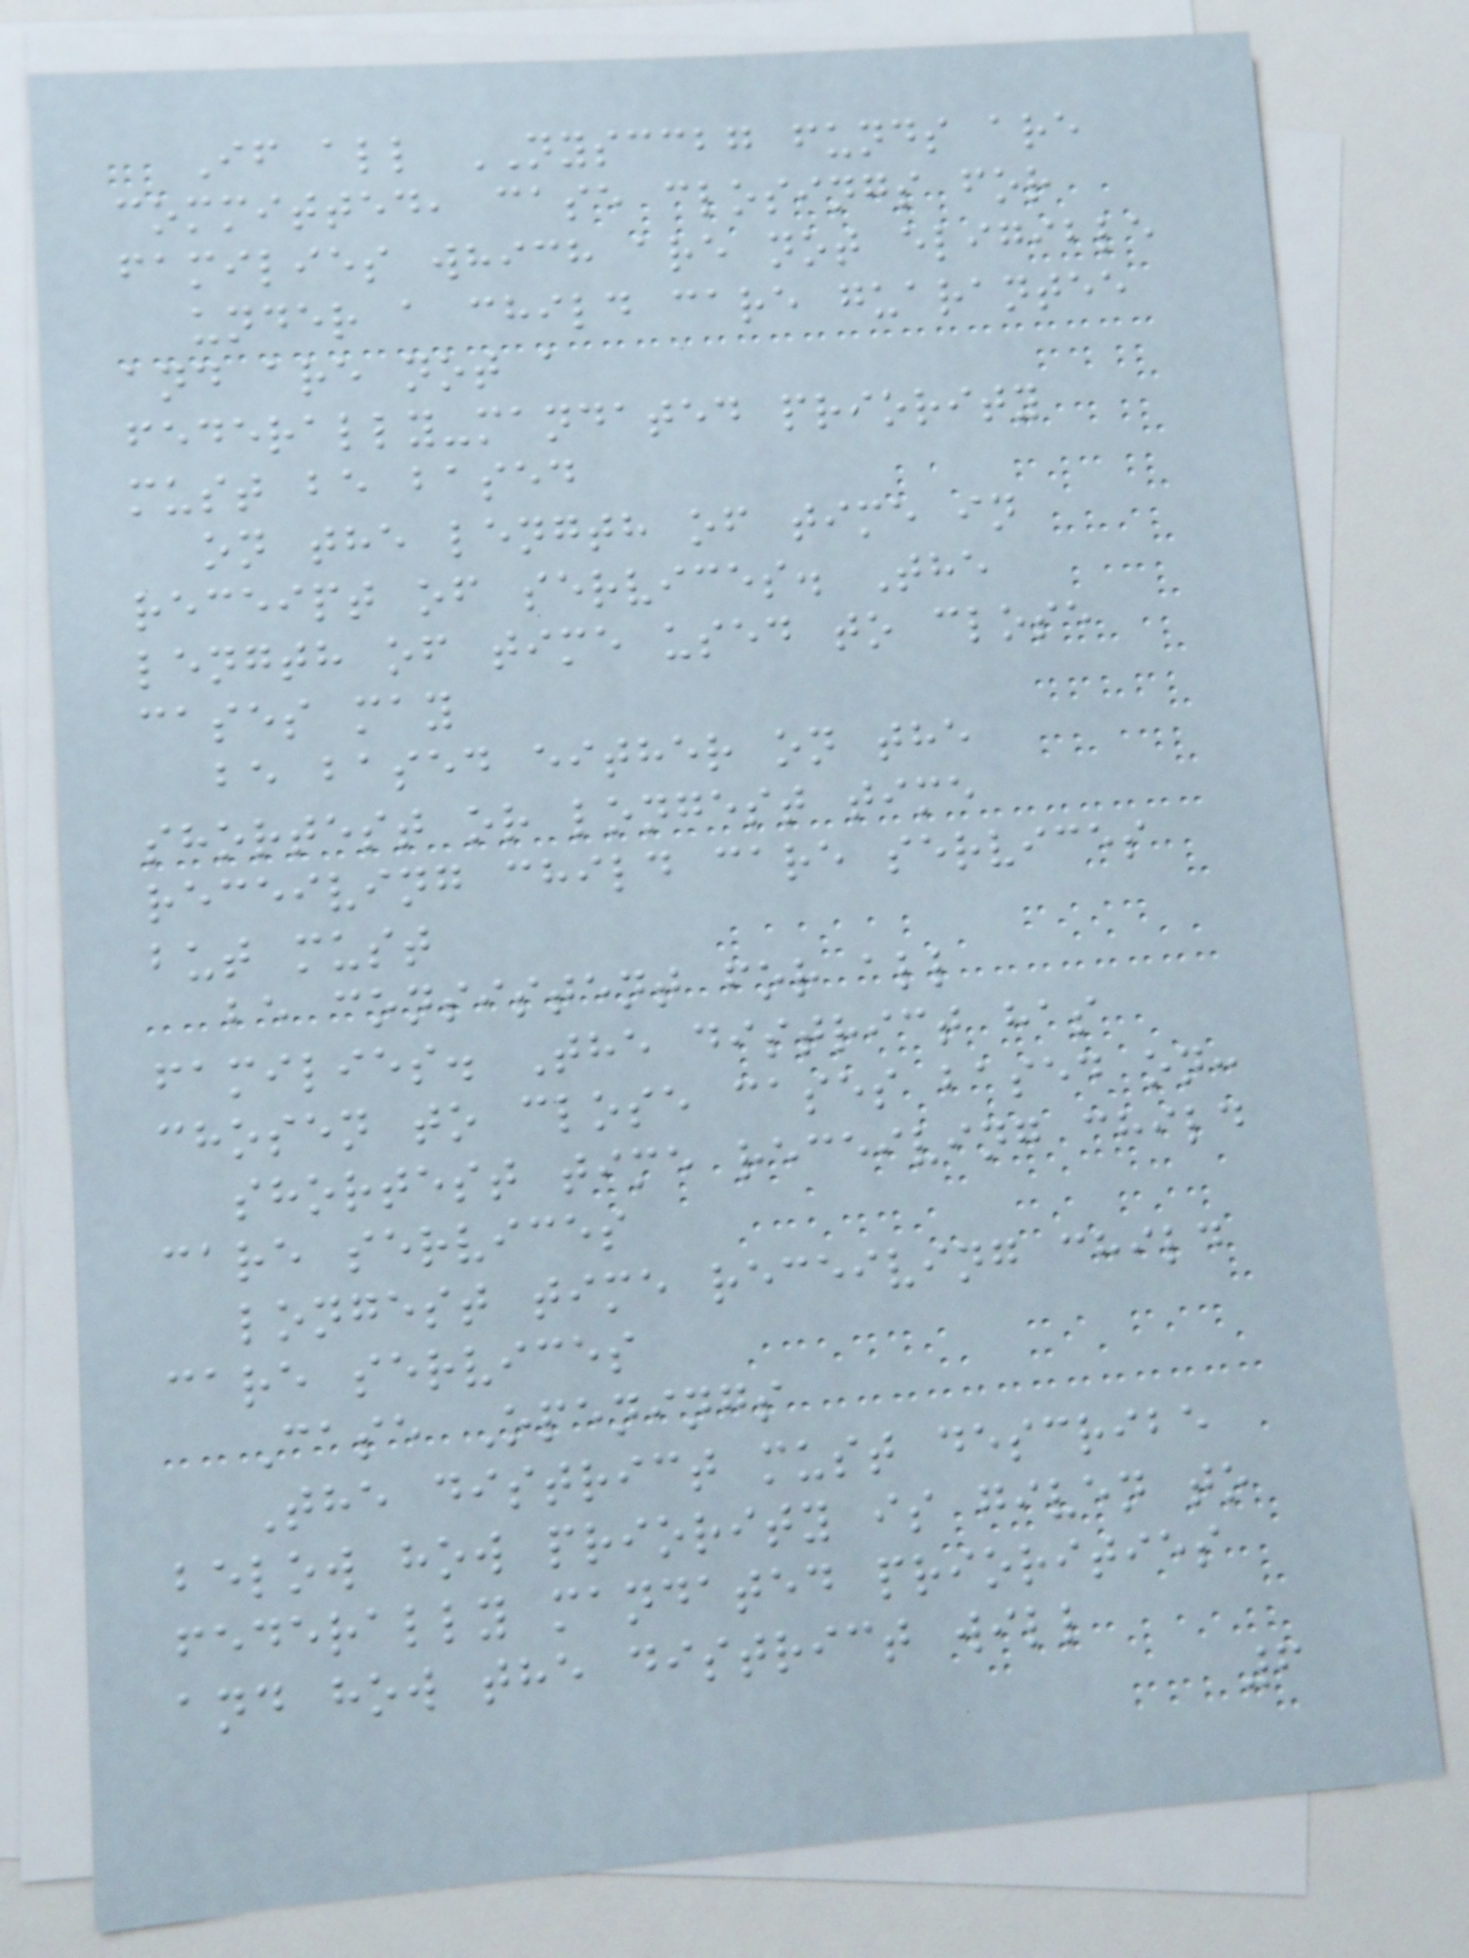If all NYSCCBG funds are
committed, case closings for
families which are not eligible
under a child care guarantee
and are not a
federally-mandated priority
must be based
on the length of time in
receipt of services. The
length of time used to close
cases may
be based either on the
shortest or longest time
receiving child care services
but must
be consistent for all
families. The district has
chosen to close cases based on:
shortest time receiving child
care services
longest time receiving child
care services
Case Openings
The district must describe
below how priority is given to
federally mandated priorities
and how the district will
6
